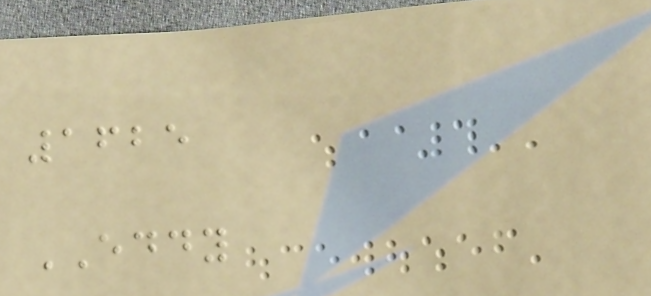1625
EDDY
